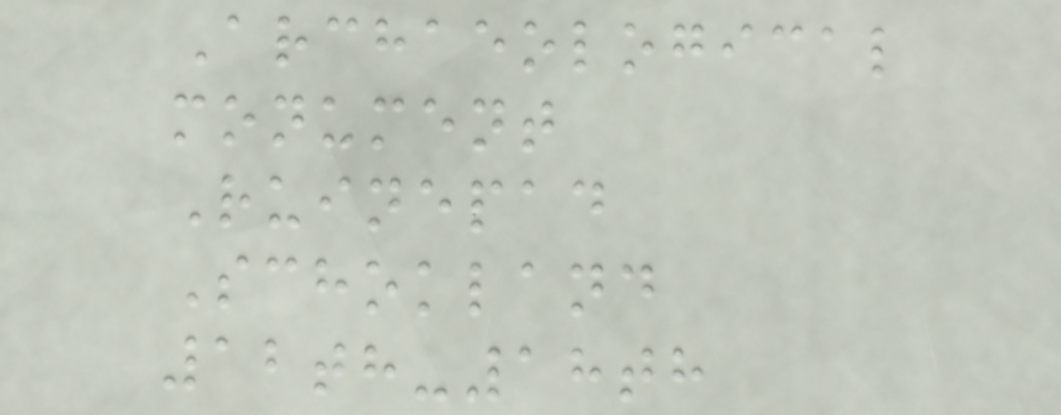Archaeological
monument
Ruinepad
Schokland
12th-18th
